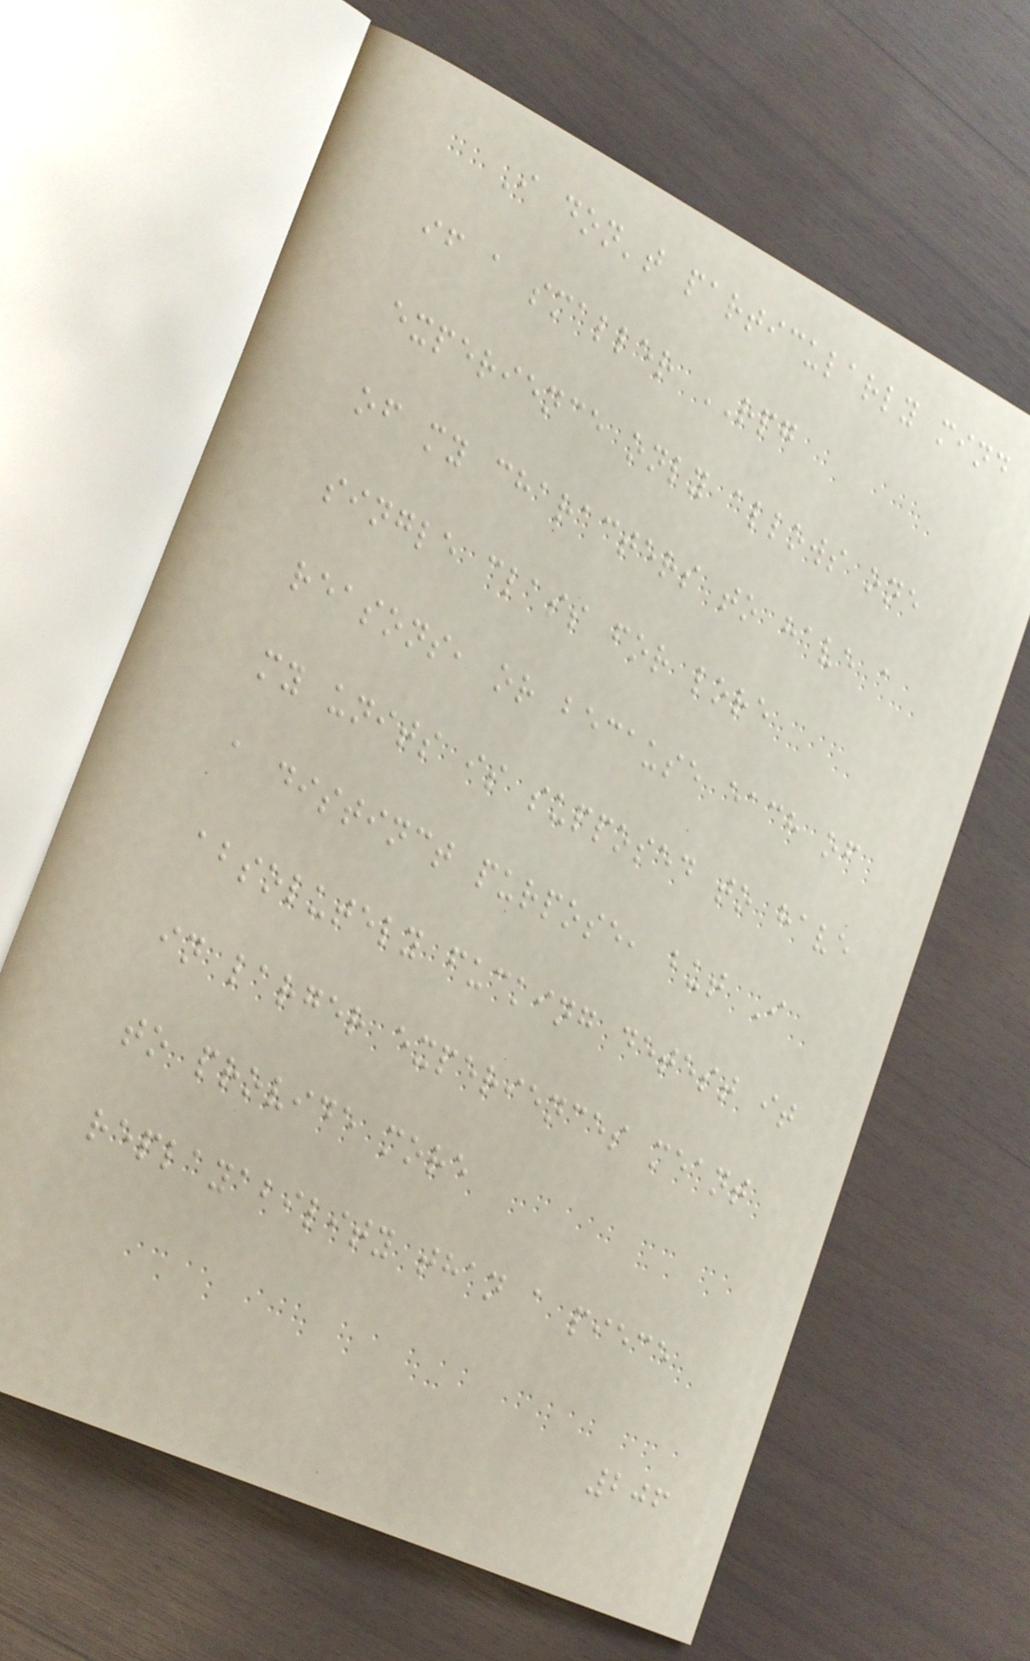I don't particularly mind
if a smaller RPG
experience only allows one
of my characters to have a
single class for lore
reasons, or because each of
my units is supposed to have
a distinct purpose, but I
absolutely fucking detest it
in larger experiences meant
to provide more
replayability than a piece
206
